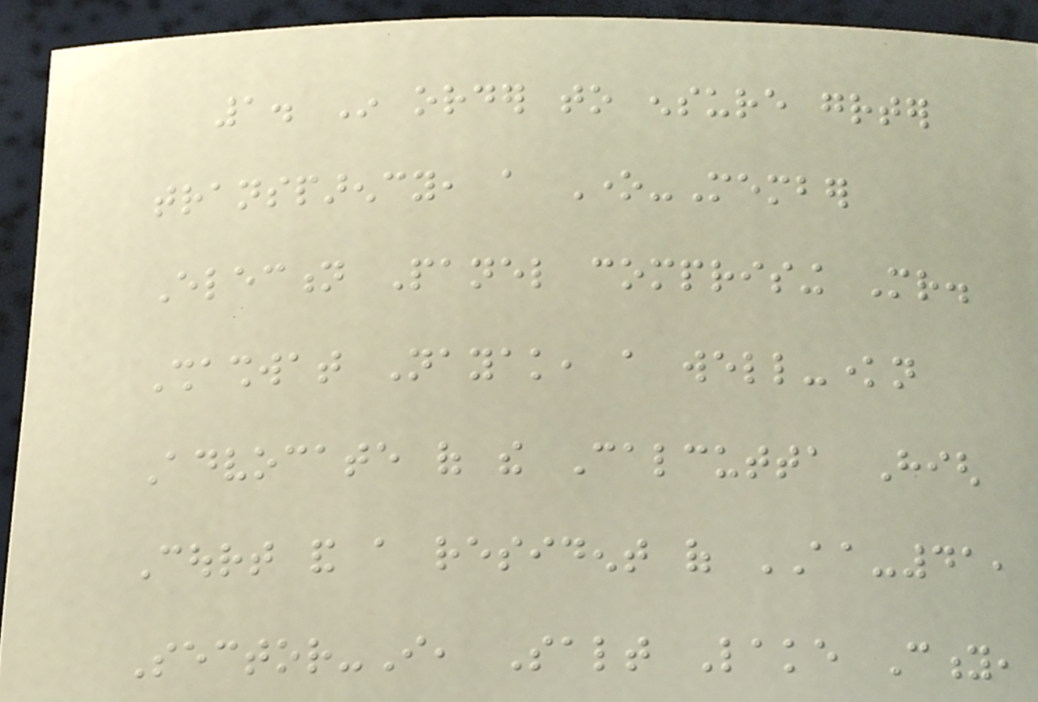1. In order to ensure greater
transparency, a One-Member
Election Panel comprising Mr.
Shashwat Nayak, a well-known
Advocate of the Calcutta High
Court and a resident of AA-41,
Sector-I, Salt Lake City,
